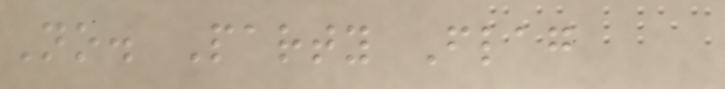No. Party Flag
